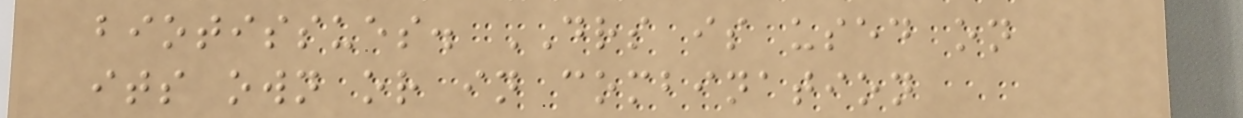biotissues. DRS is used on
its own or in combination
